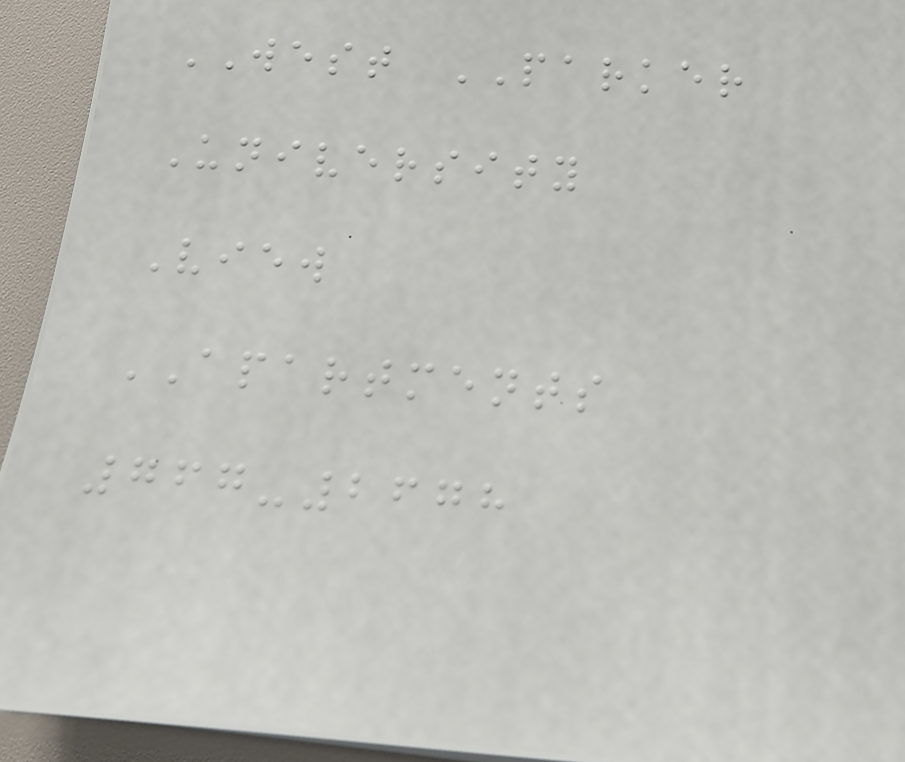WEST PARKER
University
View
APARTMENTS
767-2678
